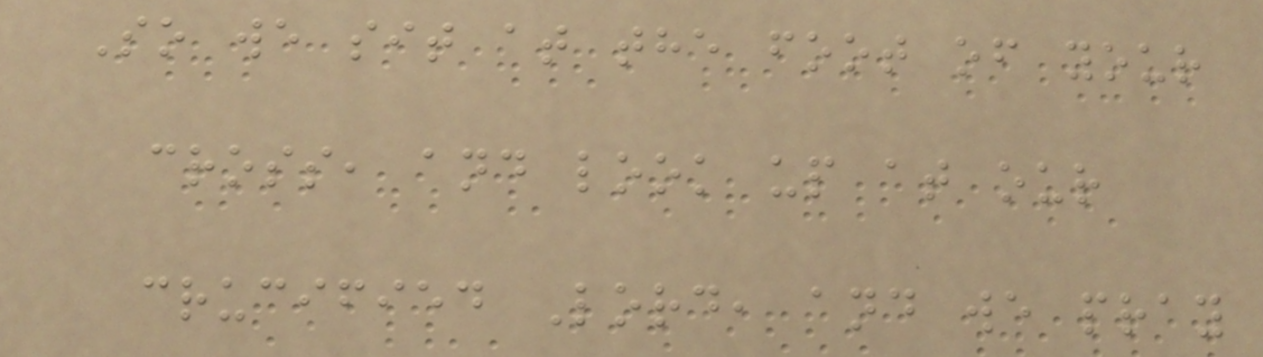So we sit at the foot of your
cross, and look up at our
crucified Lord, and we pray
